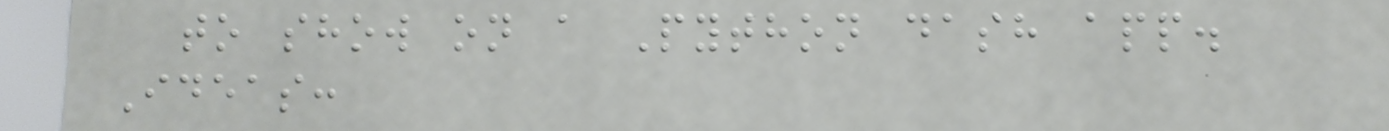to show on a Python dash app.
Ideas:
